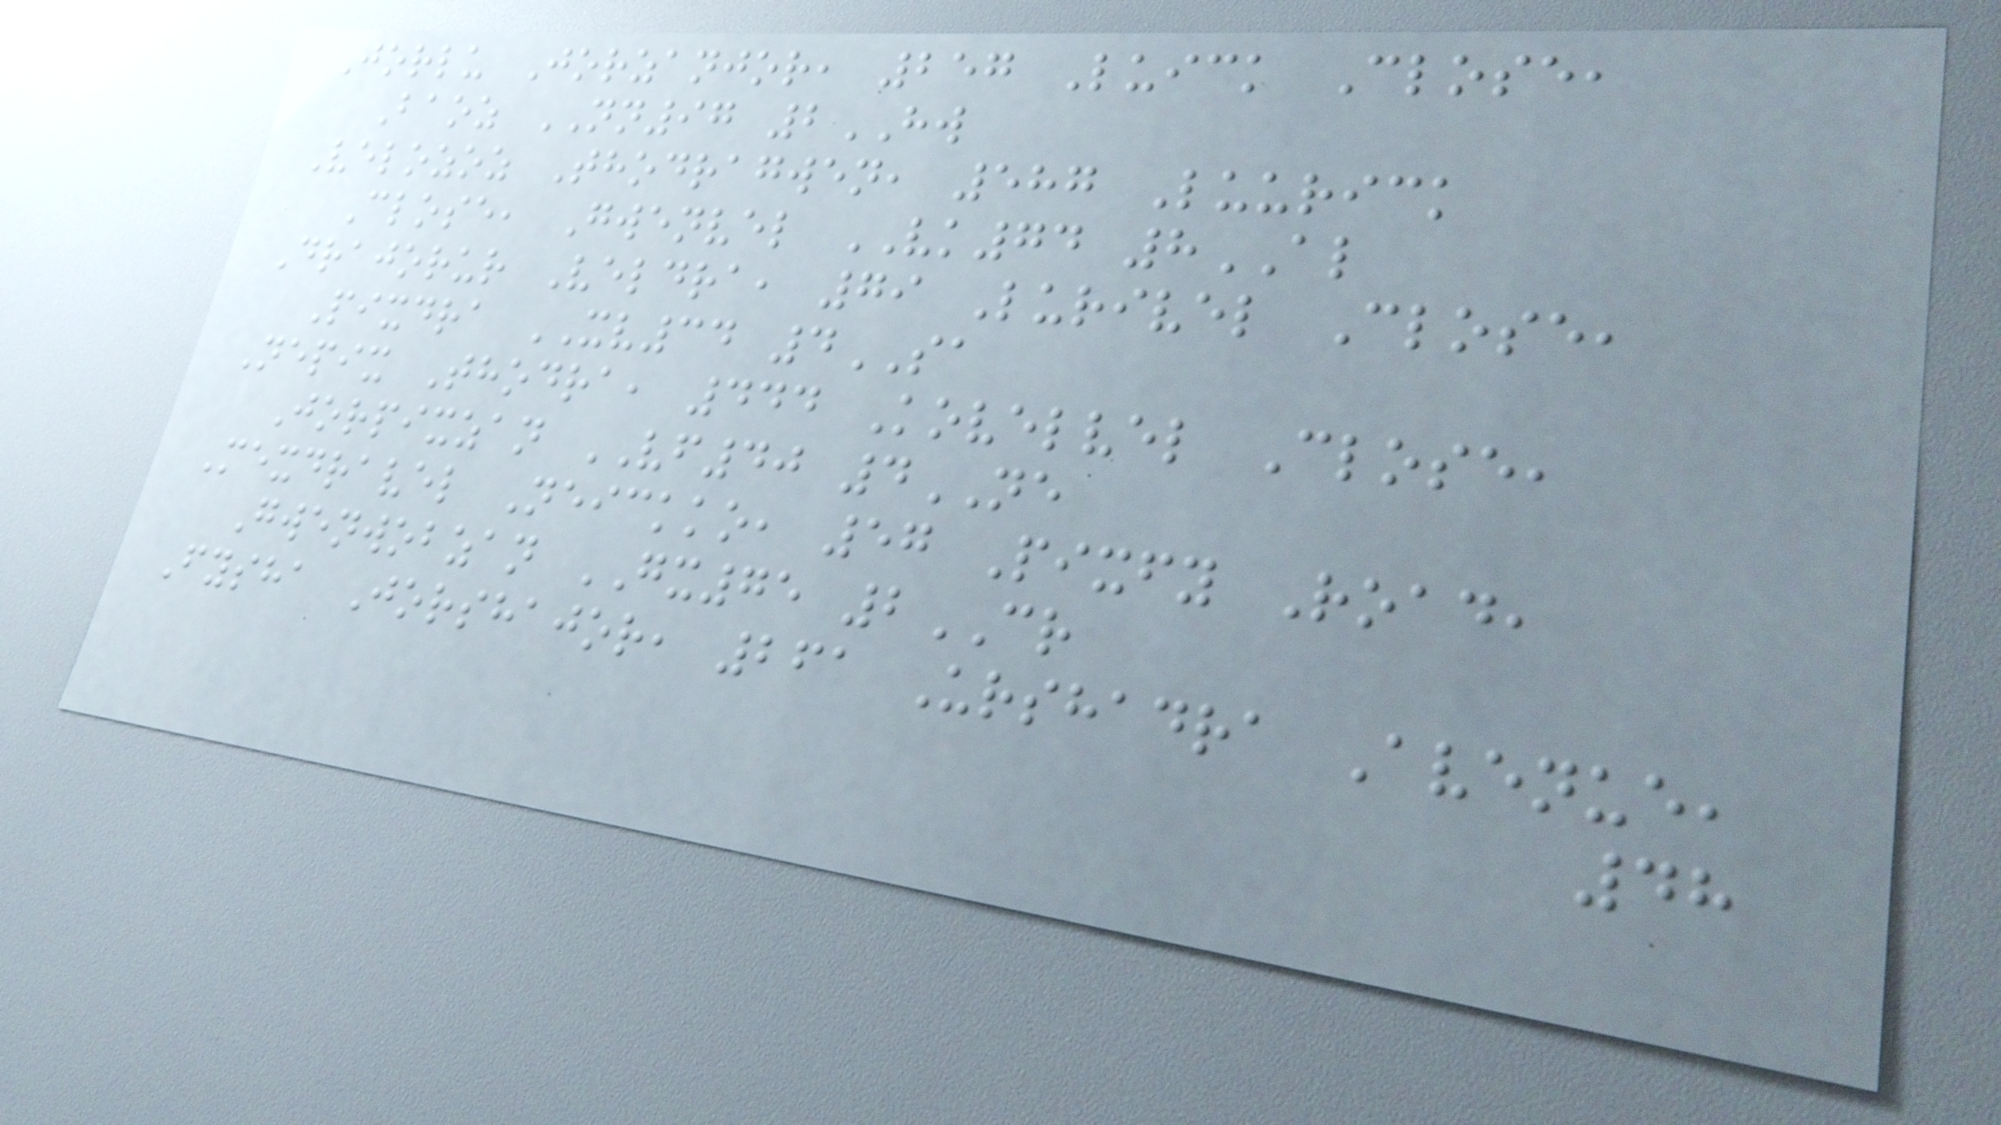Jorlu Jorzanjor, 257 Luick Close,
Baoz NN97 2HW
Velozoz Thodragwen, 587 Luurick
Close, Gwenvel VK74 8AL
Drajorur Veldra, 79 Lurivel Close,
Pixdra XV34 4SA
Nepix Thodra, 444 Kovelvel Close,
Jorpixzan VF40 4NE
Mexdravel Neickko, 57 Pixfy Road,
Gwenwobzan GX75 2CR
Fysha Jorshajor, 261 Urshadra Avenue,
48
